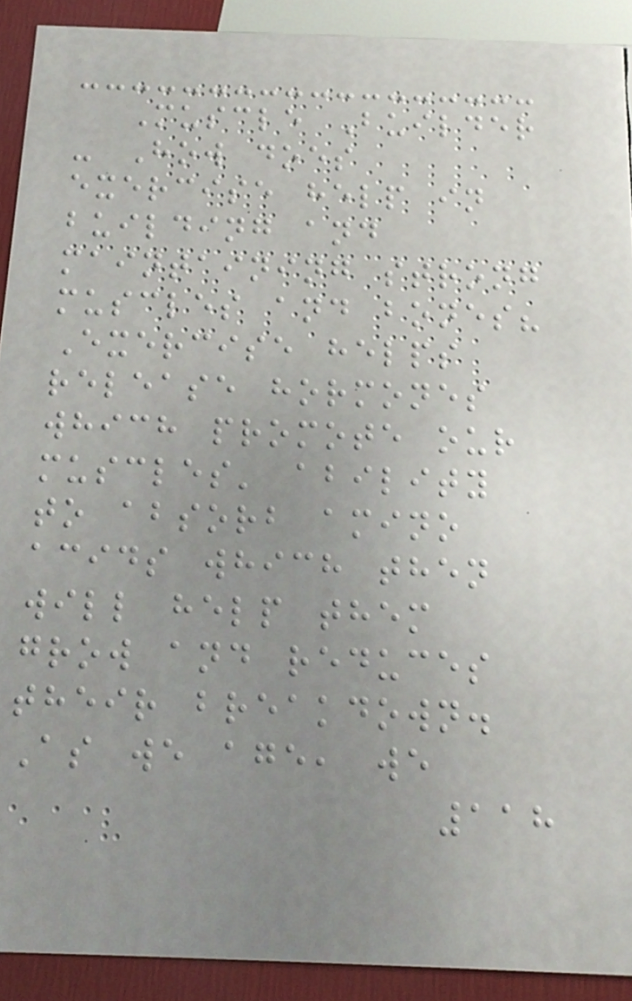Muscle Builder
- How does
exercise help in
building and
maintaining strong
muscles and bones?
Exercise helps
release hormones
which promote our
muscles' ability
to absorb amino
acids which then
will help them
grow and reduces
their breakdown.
As we age, we
118
